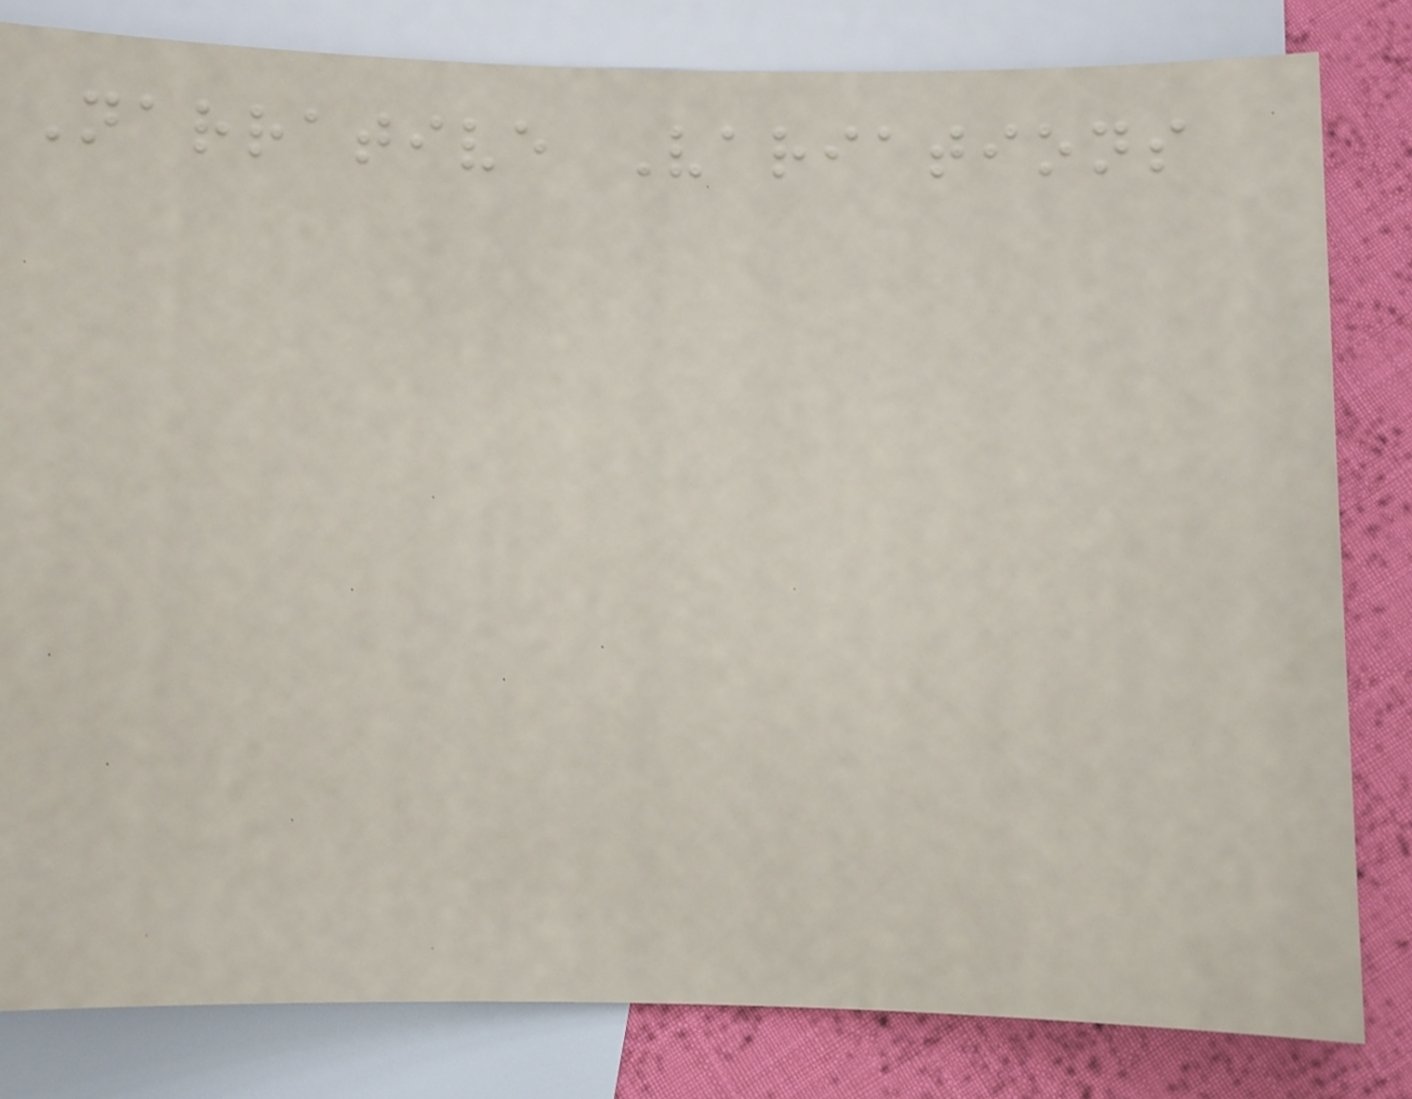Narrative Variations
